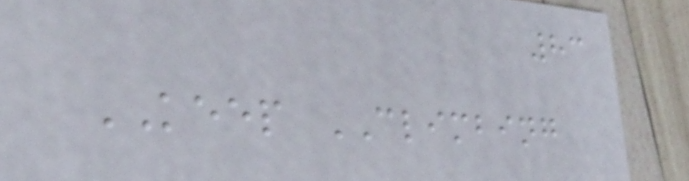83
KEEP CLIMBING
